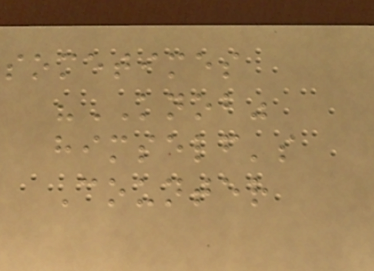sometimes
"KNOB"
himself's
Counter
